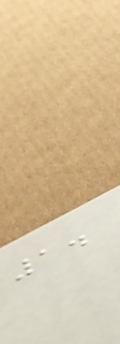1.
